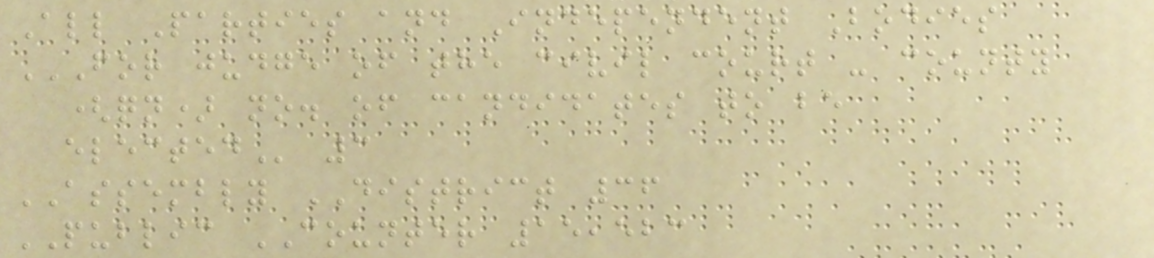All Parties and Independent Bodies
FOR JUDGE OF THE CIVIL COURT - COUNTY
(QN) NO. OF CANDIDATES TO BE
ELECTED 3
ASSEMBLY DISTRICT 36
PUBLIC COUNTER 15,523
